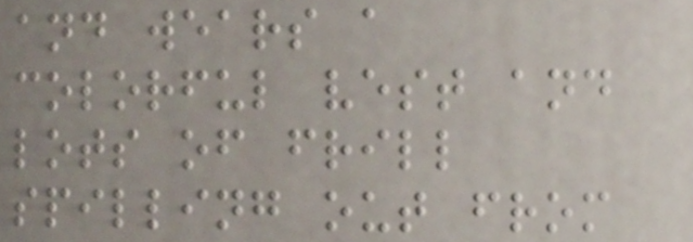and wears a
colorful vest and
lots of frill
spilling out from
